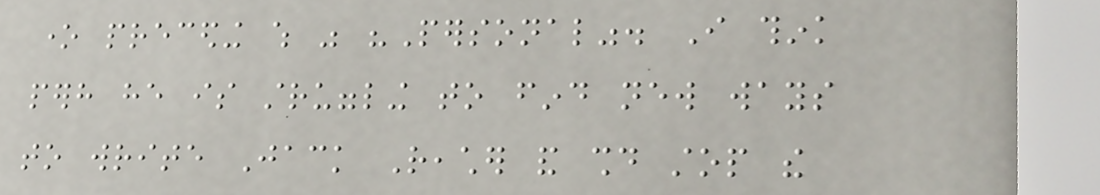one preceding which was "Personal". I think
perhaps he is struggling to find new ways
to write Jack Reacher and should stop the
